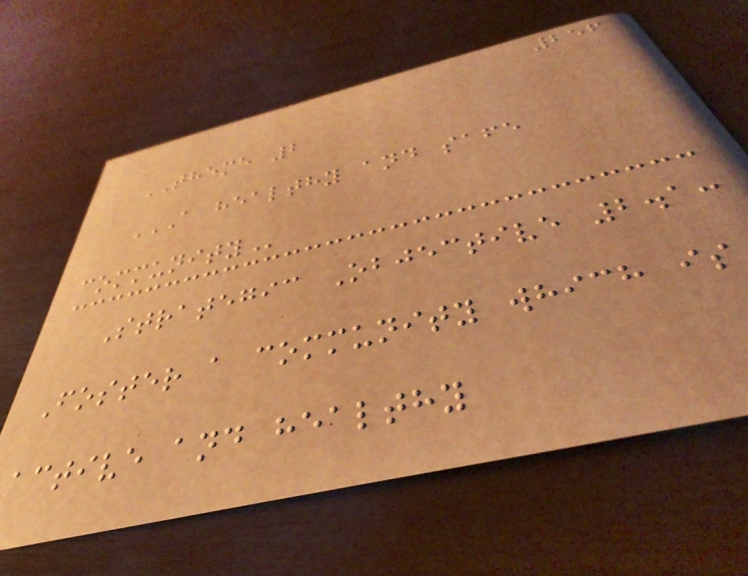256
THEME 2
A HEALTHY AND SAFE
COMMUNITY
Strategic Objective 2.1:
Foster a community which is
active and healthy
